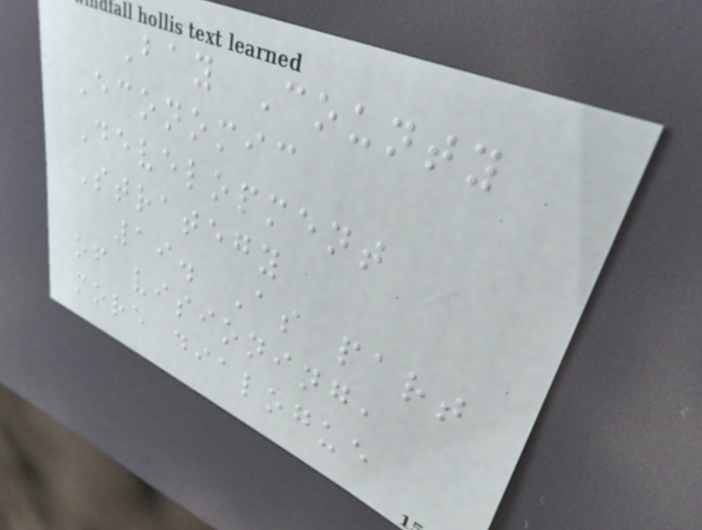Bay County
Economic
Development
Strategy
19. As part
of visioning,
more dialogue
